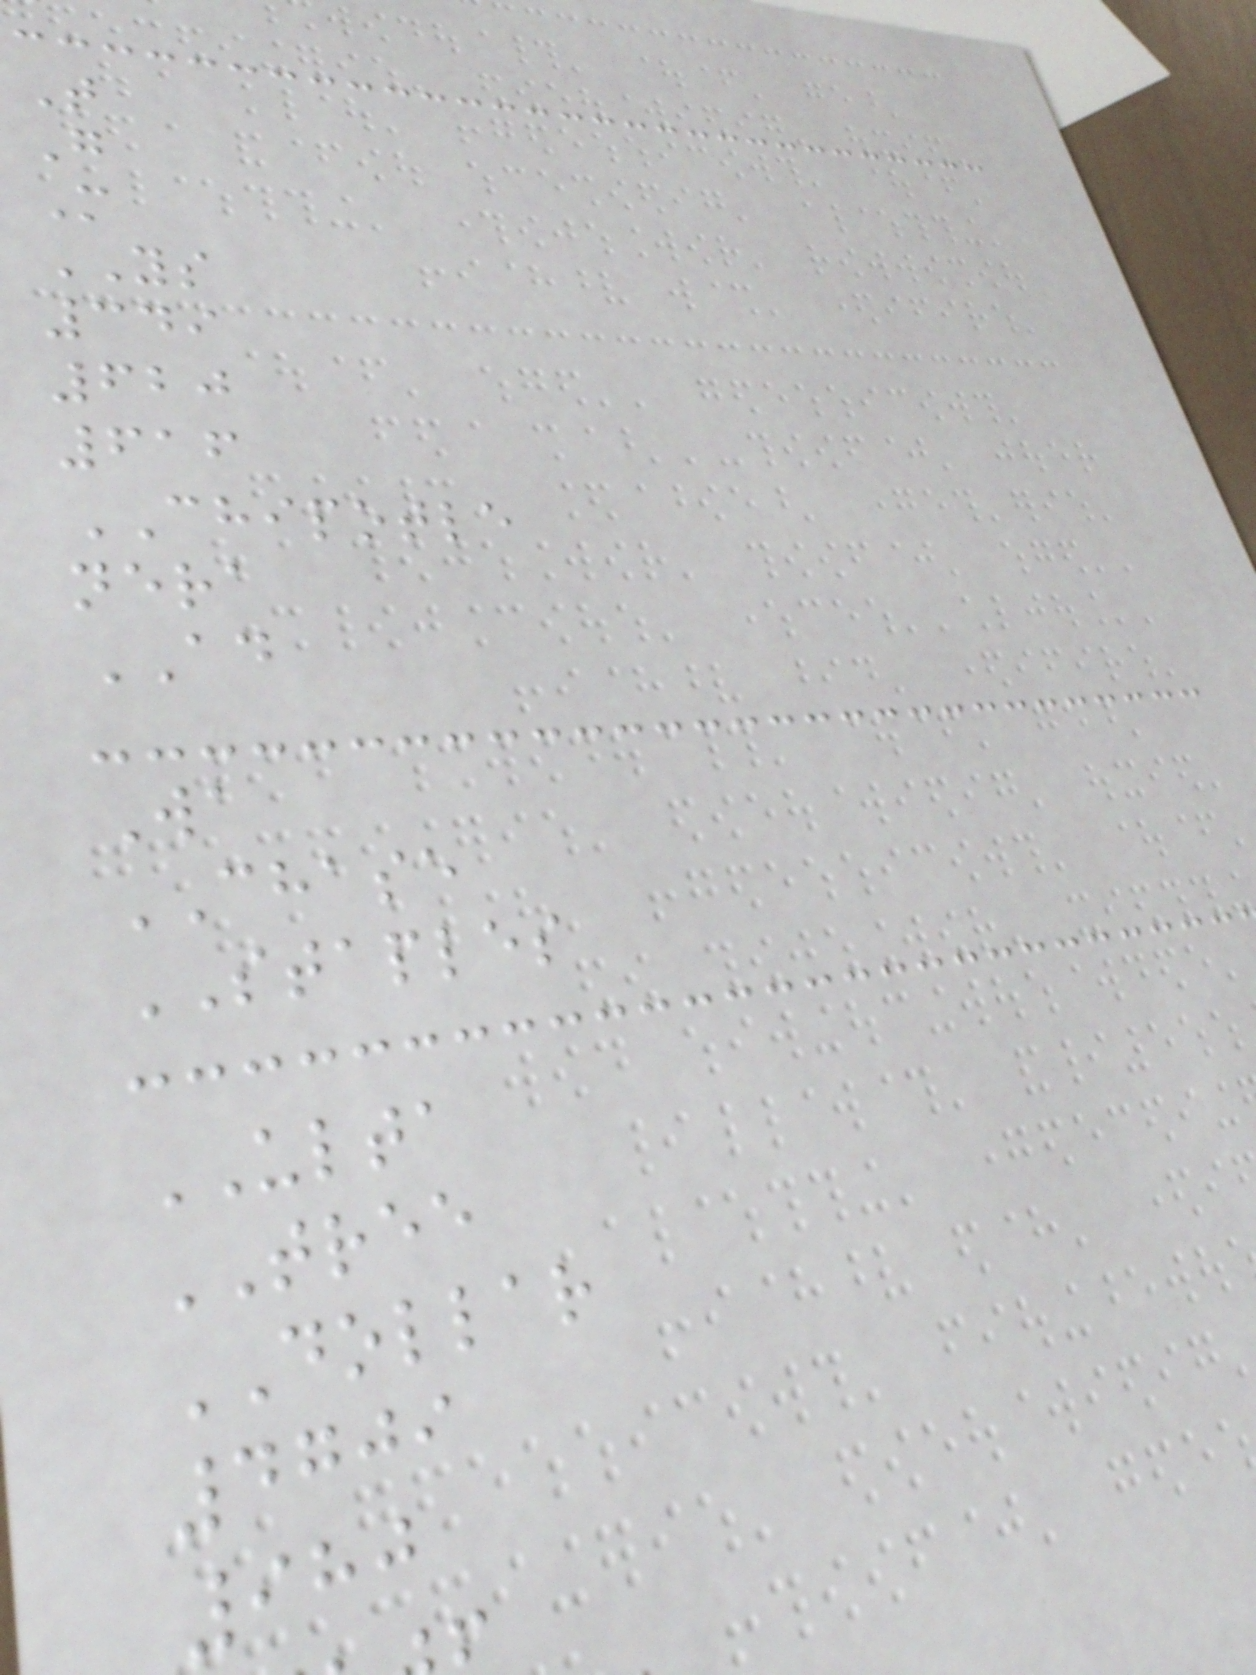T
G
M
YS
349
620
616
CHIPOTLE
nera
AD
Wa
CHASE
STAPLES
ULTA
TREE
DOLLAR
4709
980
